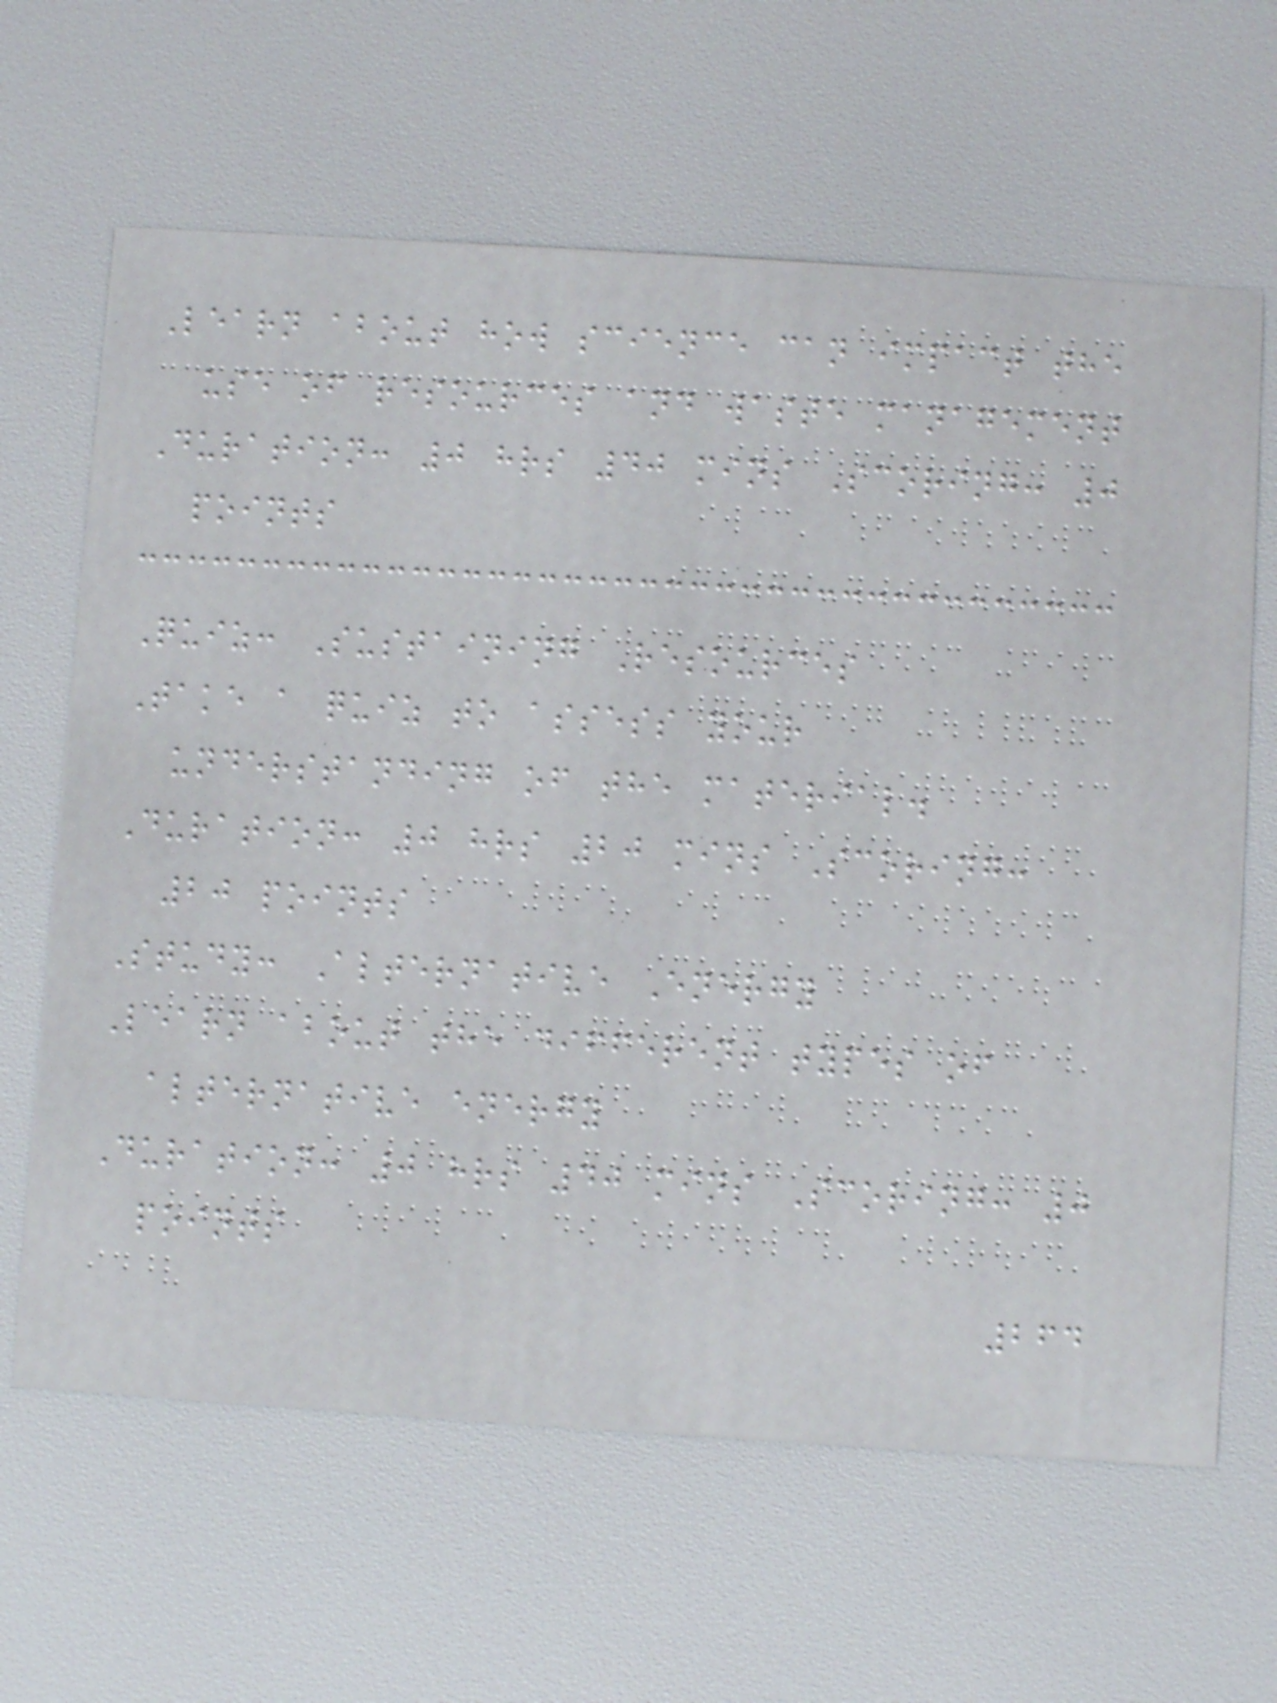Learn about how science can impact the
use of resources and waste management
Duration: 0 hrs 40 mins Scoring: 0
points
Quiz: Sustaining Resources
Take a quiz to assess your
understanding of the material.
Duration: 0 hrs 20 mins Scoring:
20 points
Study: Alternative Energy
Learn about the different types of
alternative energy
Duration: 0 hrs 40 mins Scoring: 0
points
264
